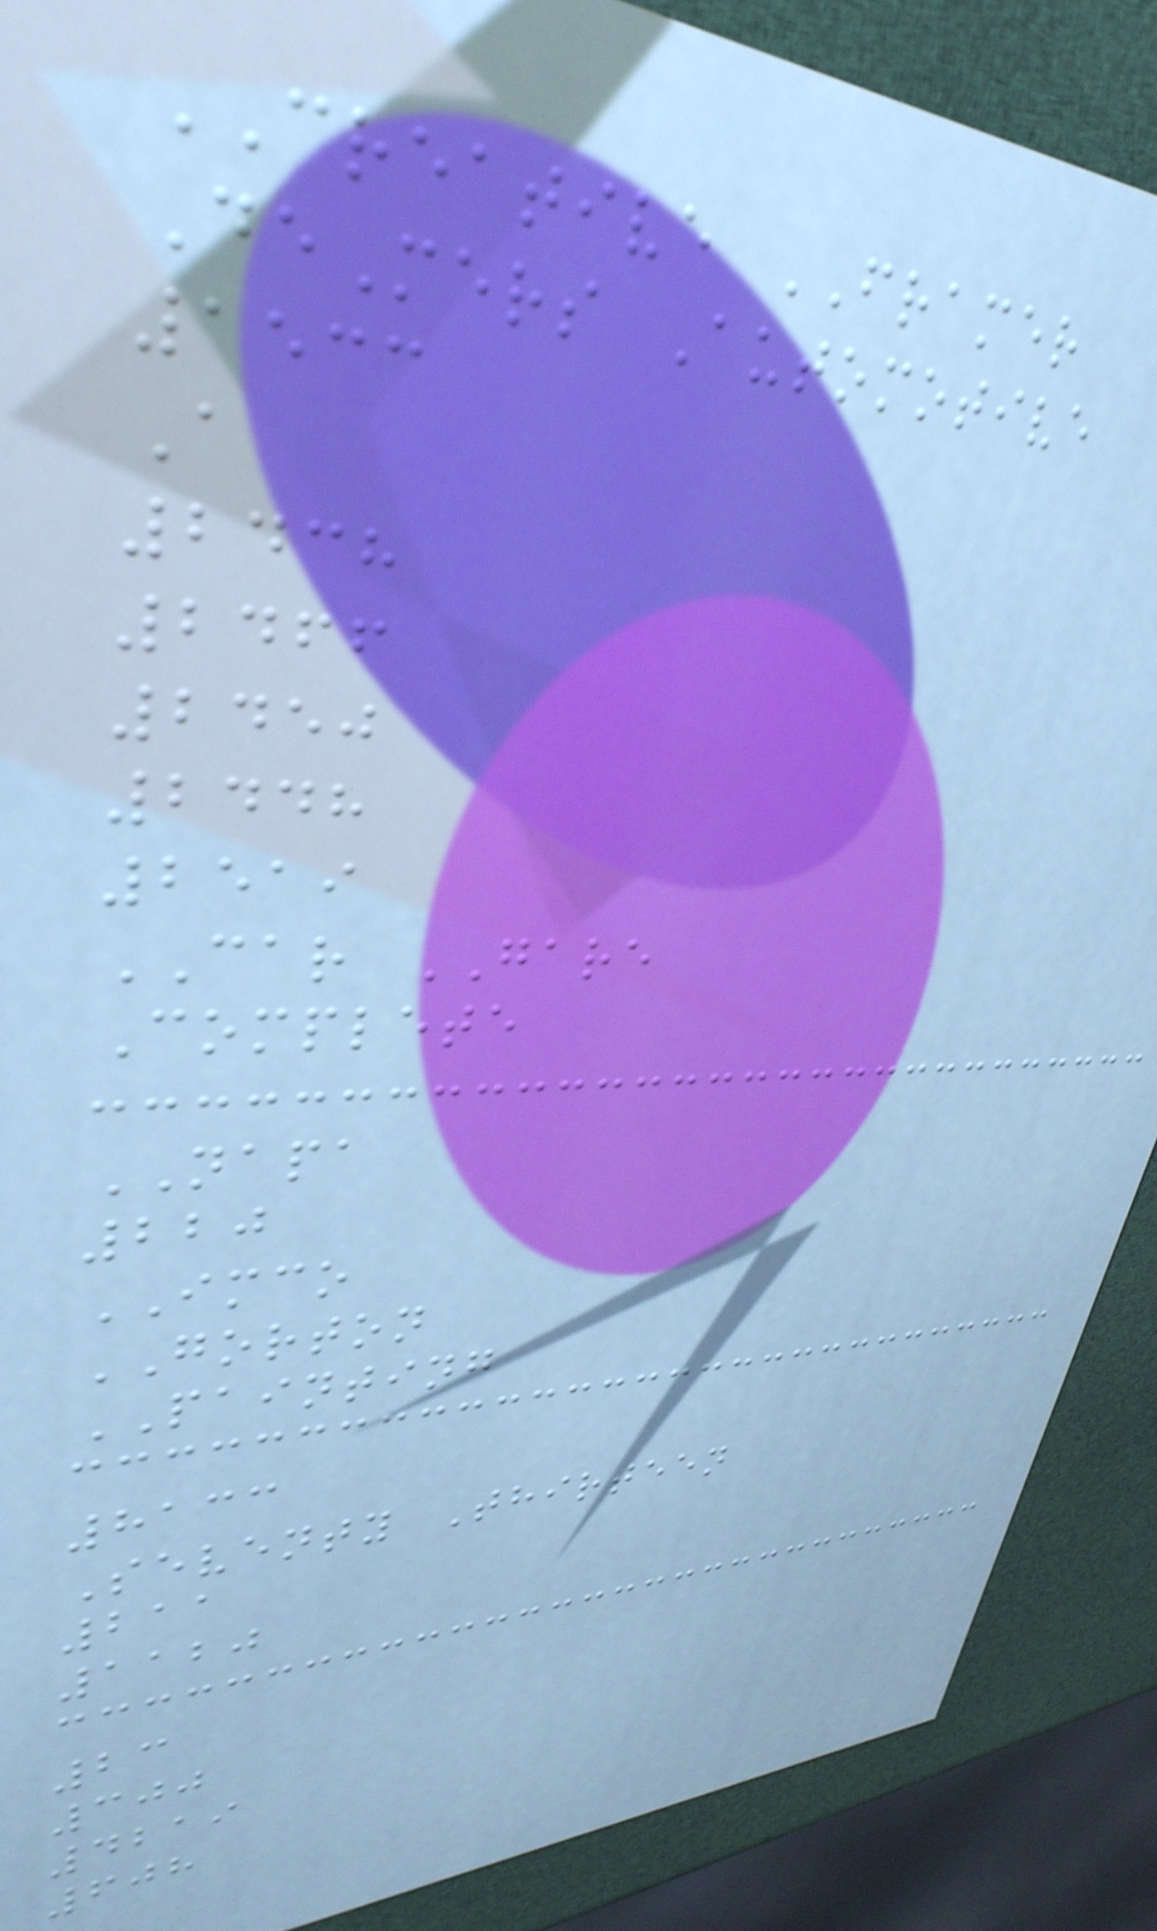CREATIVE FRAMER
DeMers Automotive
1533
A
2438
2466
2450
2448
2519
CAR GARE
Complete
NAPA
220
IMCO
GORTON
PAINTING
8133
Seventy Thirteen
211
1120
23
300
4219
608
